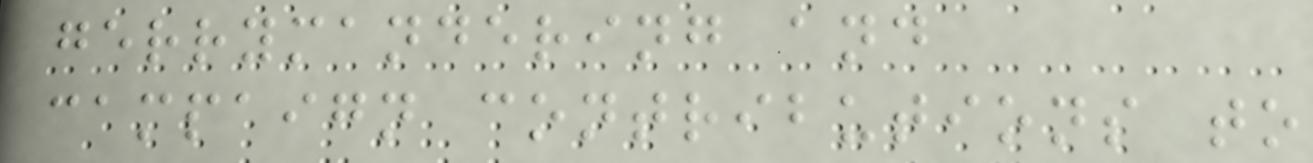gerrymandering and
campaign contributions to
